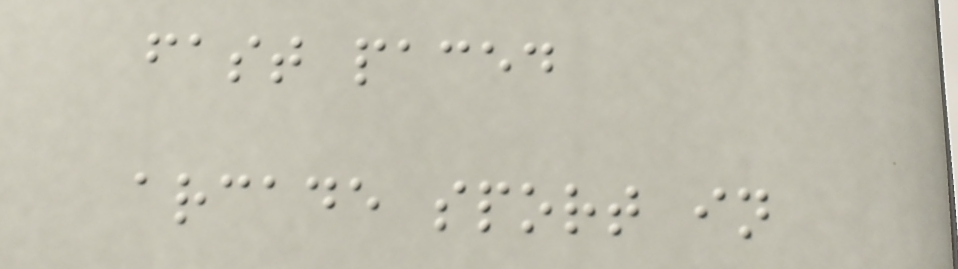fast paced
arcade sport in
